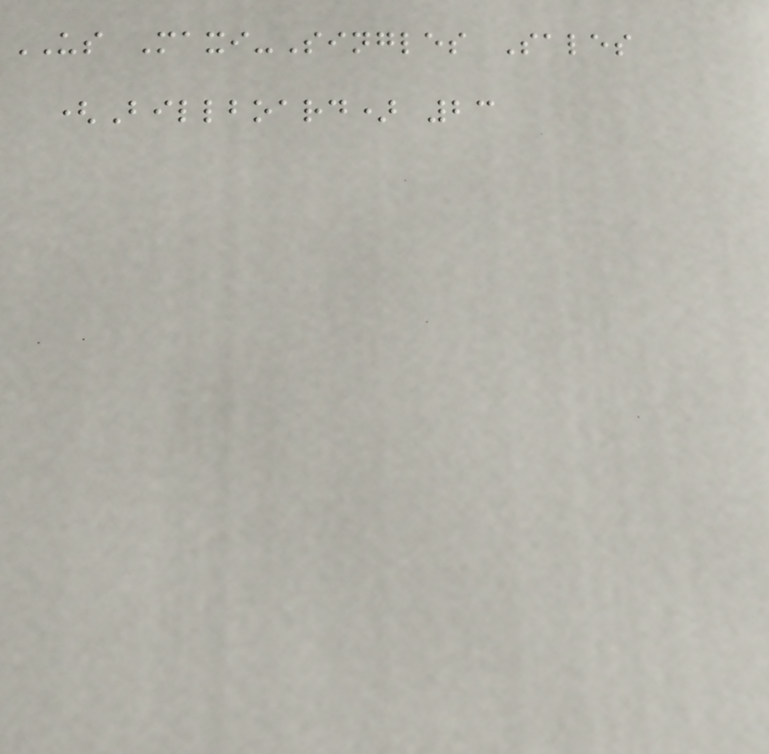US Maxi-Singles Sales
(Billboard) 23
